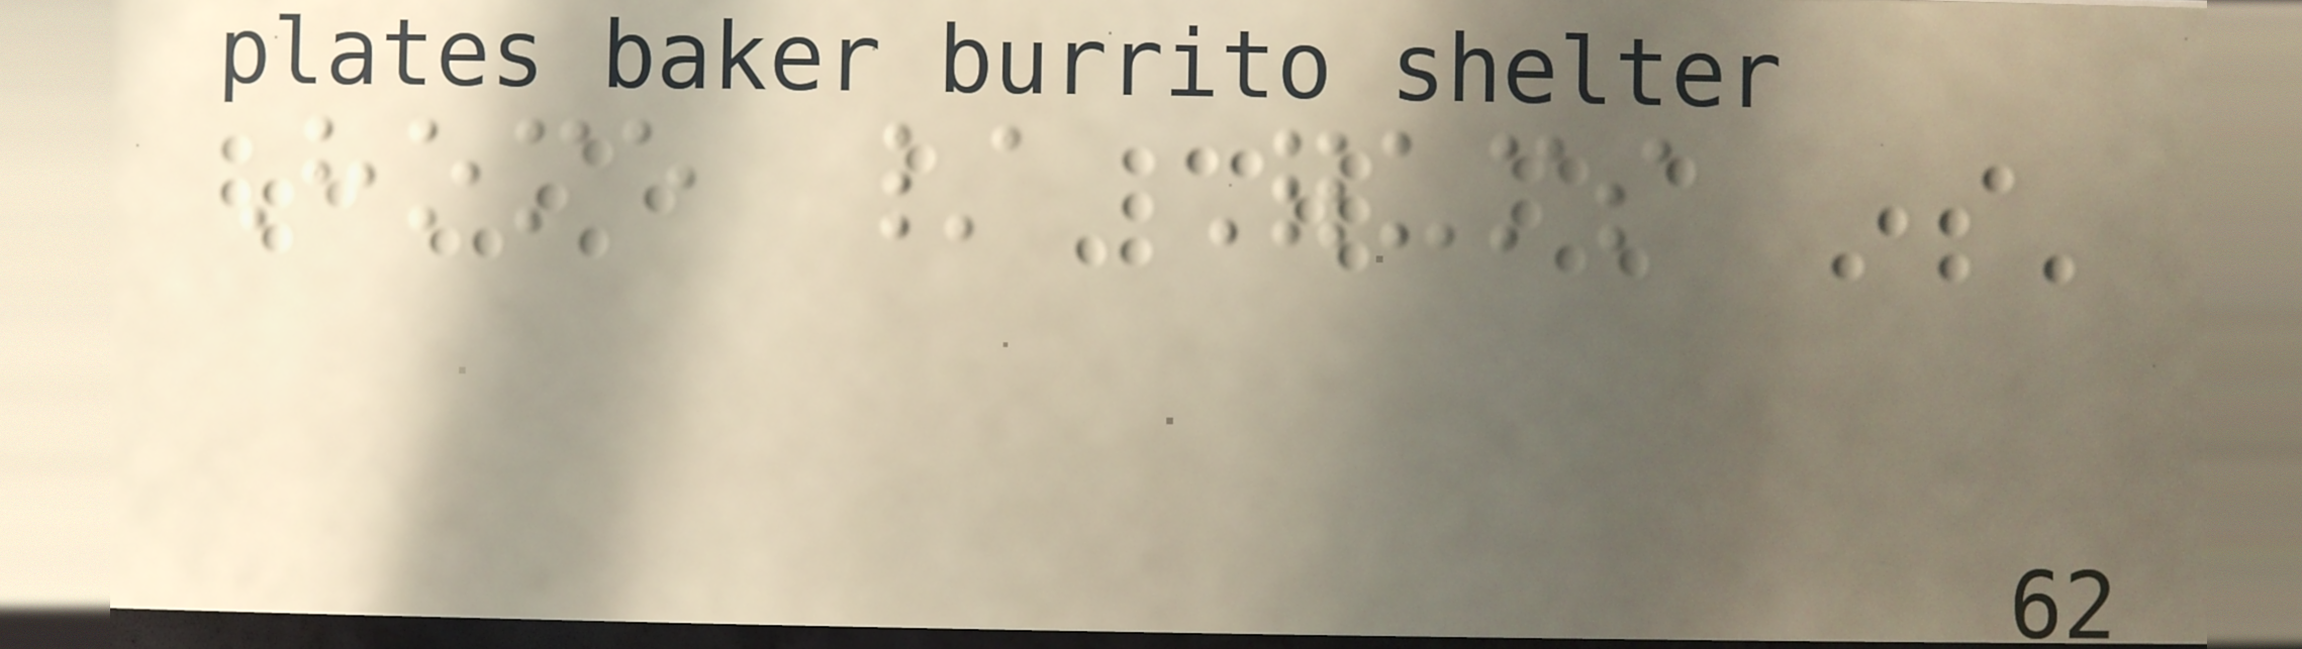Home / Forums
